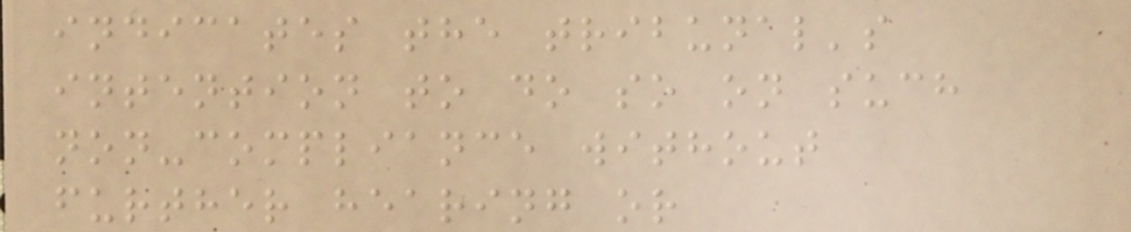indicates the tribunal's
intention to do so on such
non-compliance without
further hearing or
